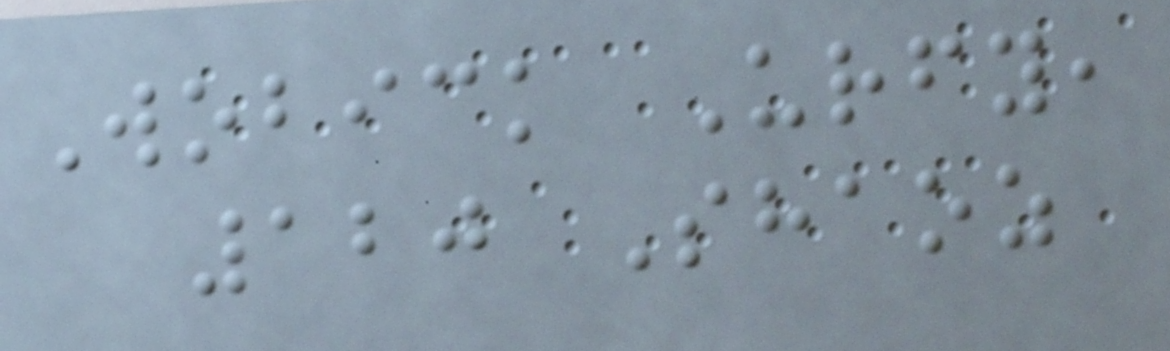Wobick Urfy,
120 Shaoz
